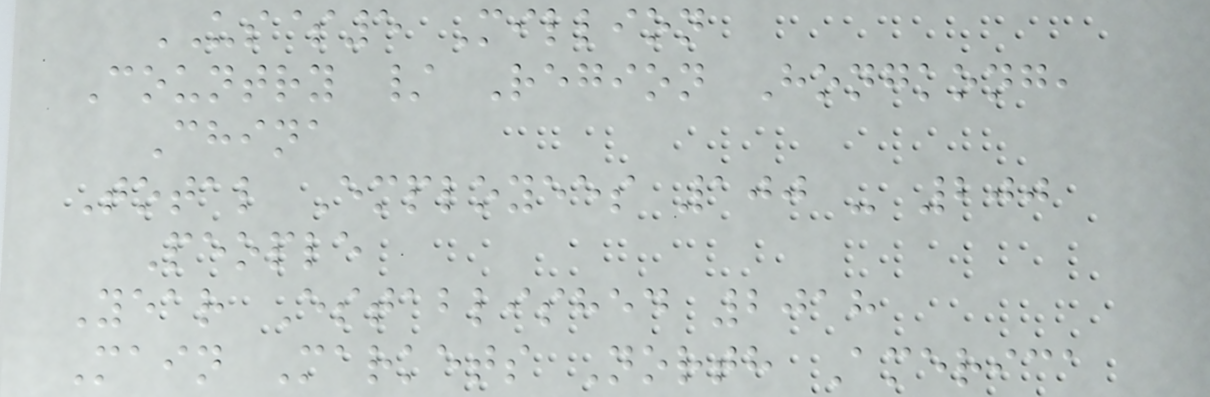US$5 Million
Country / Region Hongkong,
China
Total Employees 100 - 200
People
Year Established 2018
Main Markets North America
